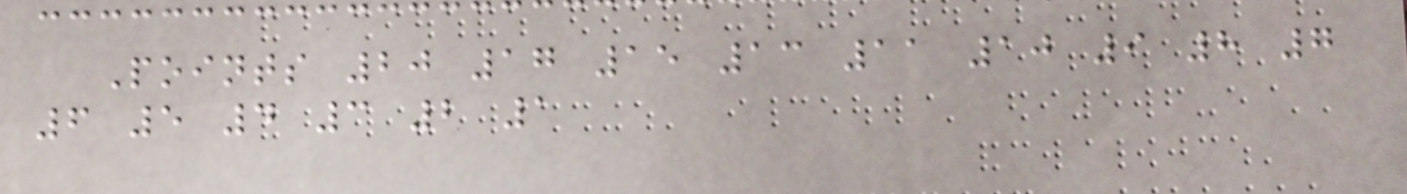Points 20 17 15 13 11 10 9 8 7
6 5 4 3 2 1
